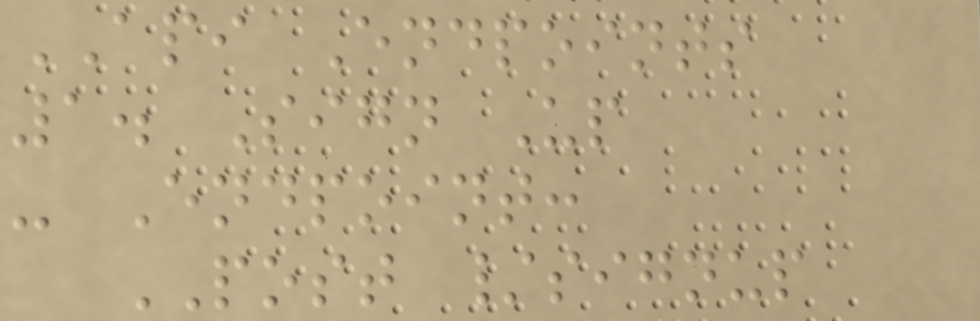API Endpoints
1. Sign Up
- Endpoint:
POST /signup
